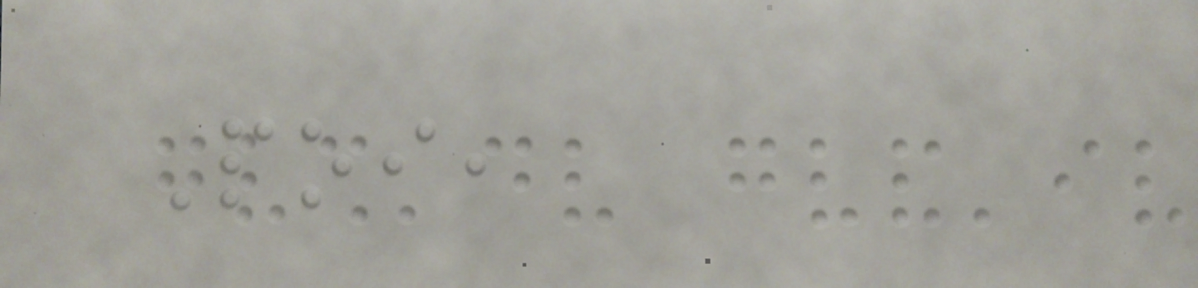Poi,
